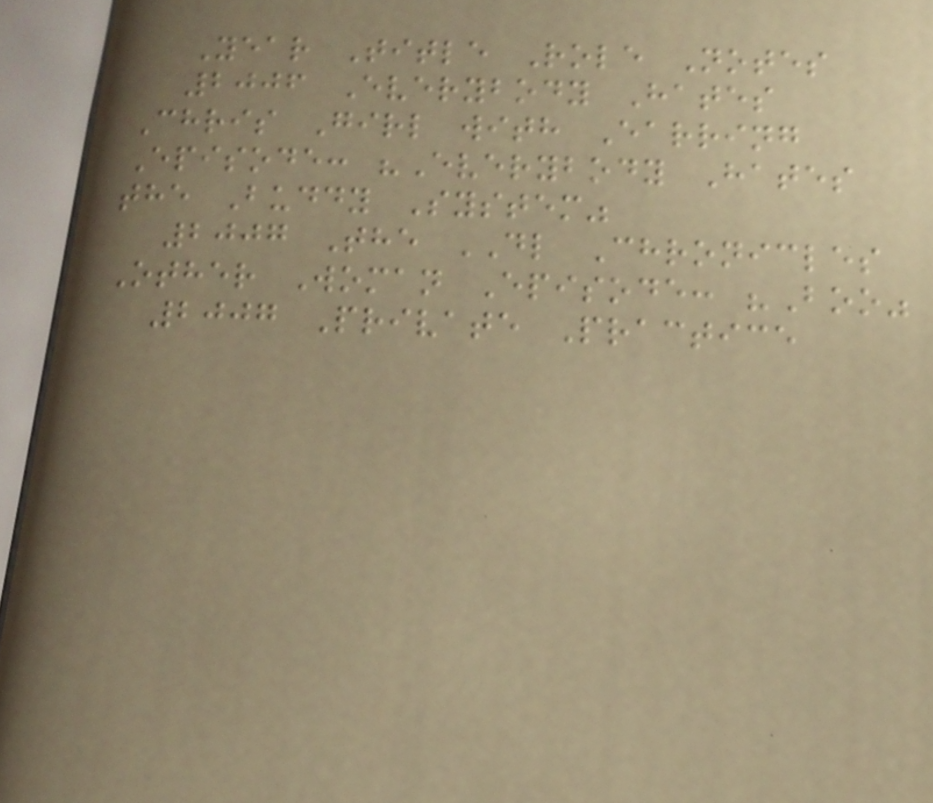Year Title Role Notes
2006 Everybody Hates
Chris Girl with Earring
Episode: "Everybody Hates
the Buddy System"
2007 The DL Chronicles
Other Woman Episode: "Boo"
2007 Private Practice
